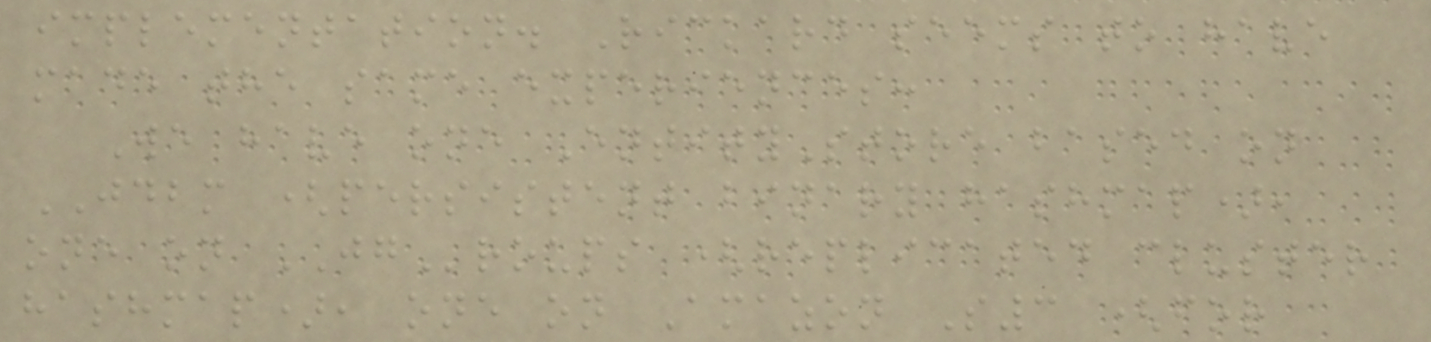implementation. Rickard seems to have
made the same experiences:
We have one EntityStore based on
JDBM (persistent binary hashmap),
one on JGroups (replicated cluster
hashmap), one on Amazon S3 (for
